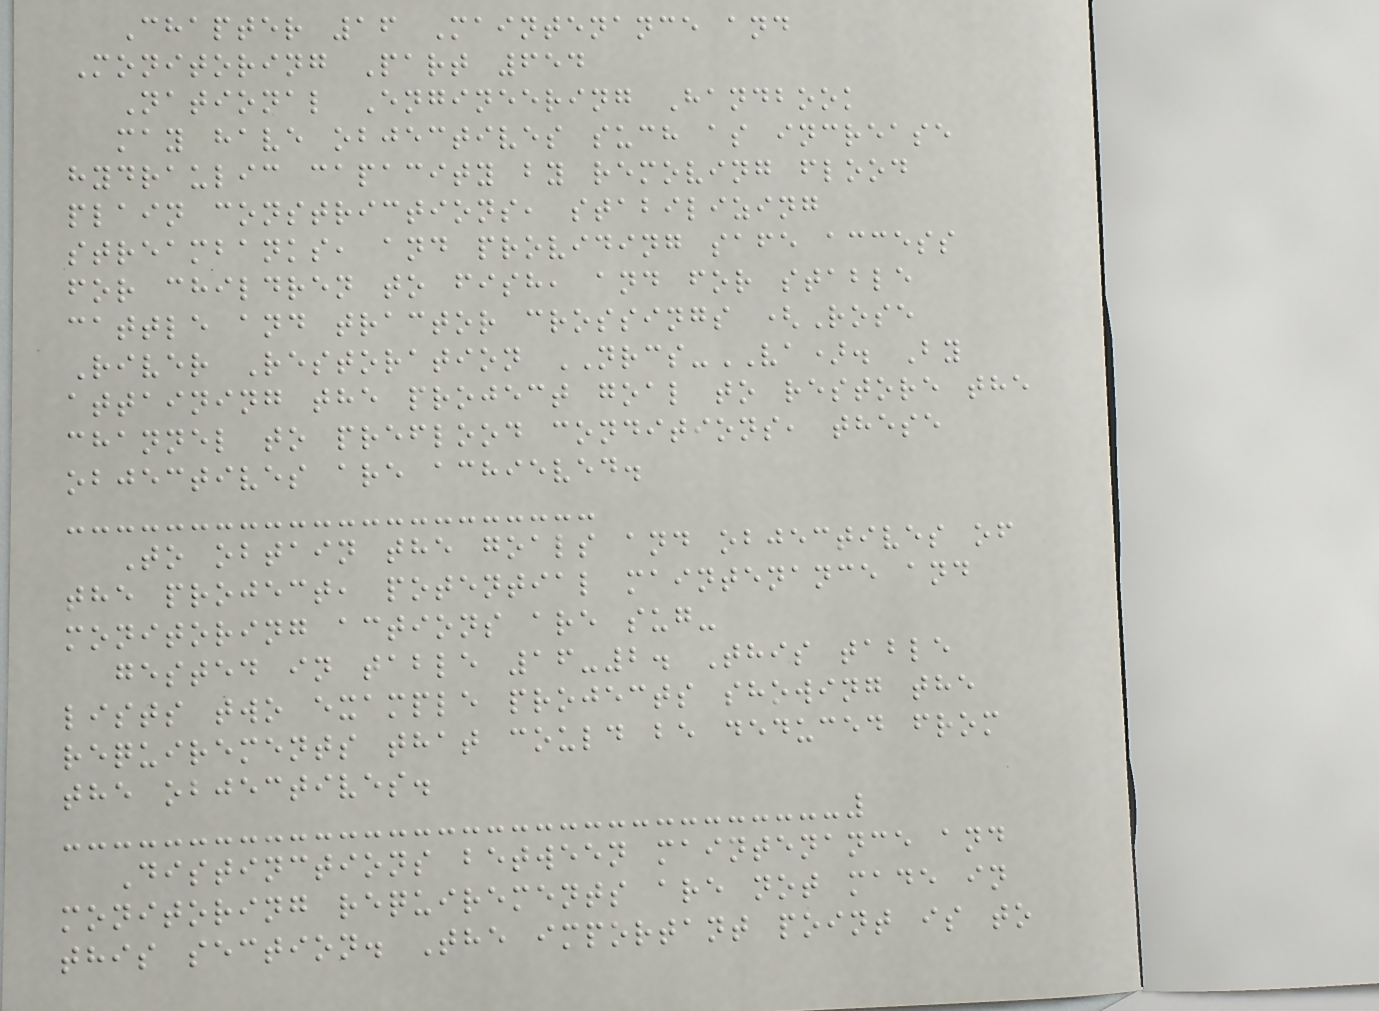Chapter 16 Maintenance and
Monitoring Part 654
National Engineering Handbook
may have objectives such as increase
hydraulic capacity by removing flood
plain constrictions, stabilizing
streambanks, and providing safe access
for children to fish, and for stable
cattle and tractor crossings (Rose
River Restoration NRCS-VA). By
attaining the project goal to restore the
channel to preflood conditions, these
objectives are achieved.
To obtain the goals and objectives of
the project, potential maintenance and
monitoring actions are sug-
gested in table 16-2. This table
lists two example projects showing the
requirements that could be deduced from
the objectives.
Distinctions between maintenance and
monitoring requirements are not made in
this section. The important point is to
